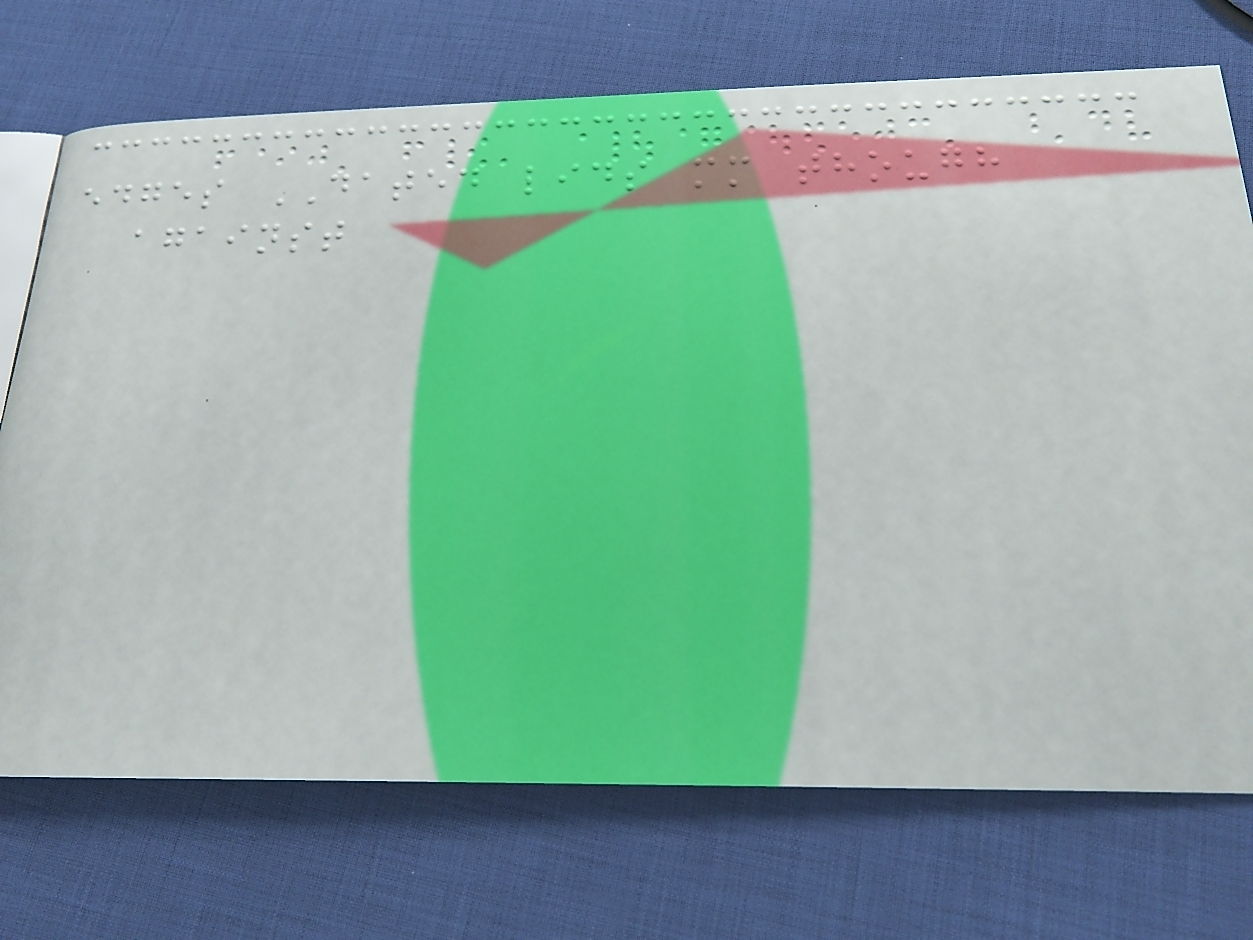edges DATED lids mm though
against
